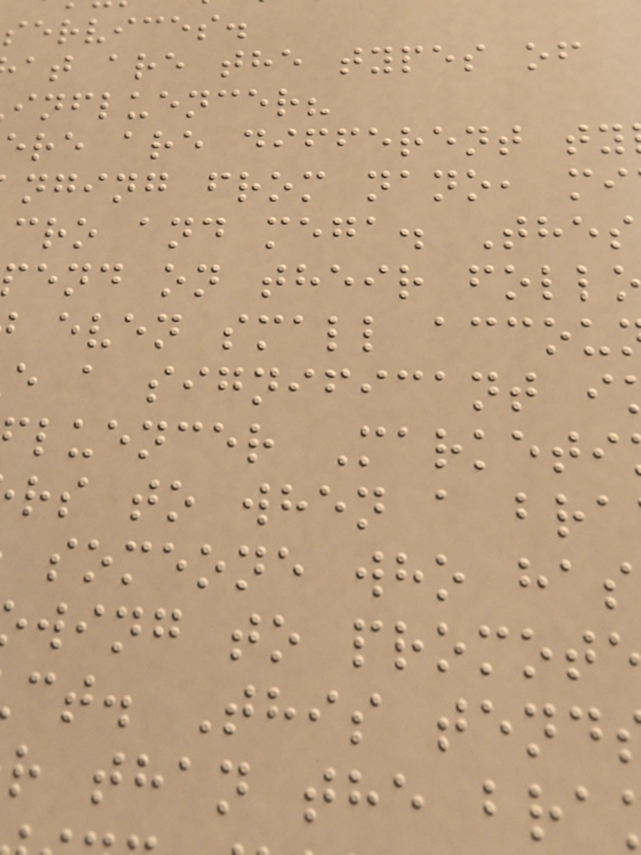services.
at are the types of
influencer?
ere are different ty
nging from nano, mi
cro and mega. Thes
end on their foll
even small accou
e a significant i
luencer Marketi
rs to when a bra
someone who has
wing to promot
ct. This tend
r than the bra
